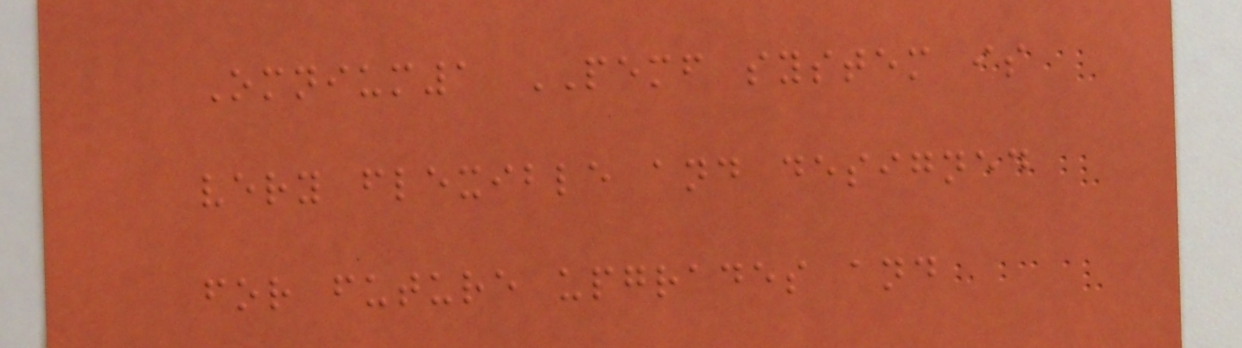Omnium1 PEMF system is
very flexible and designed
for future upgrades and
